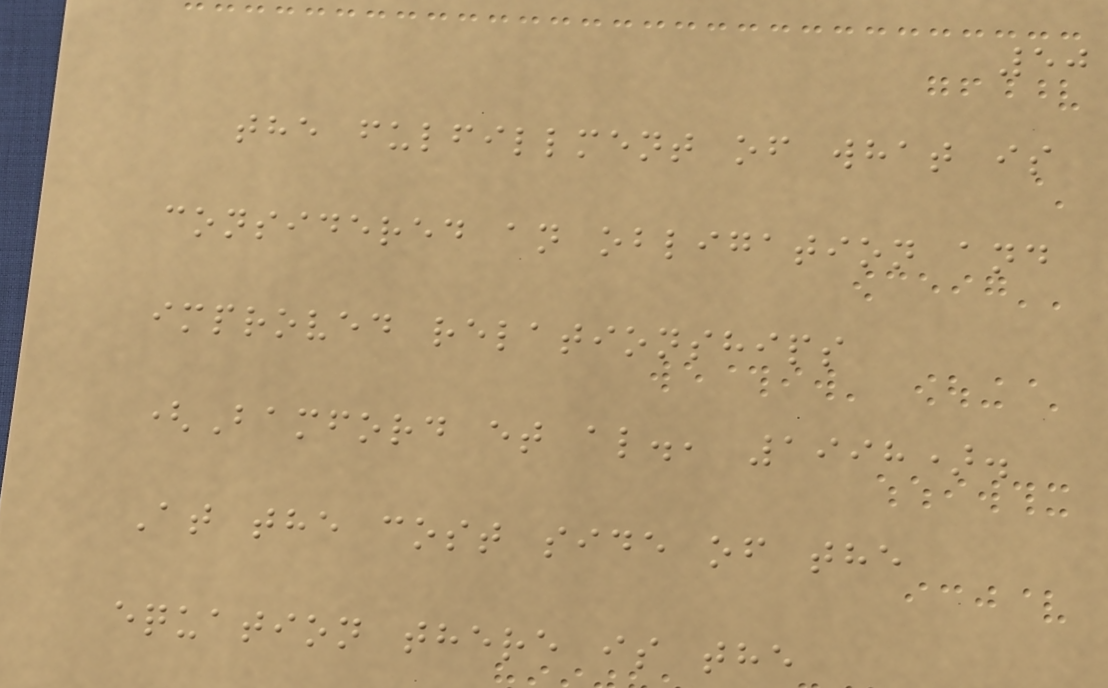50
the fulfillment of what is
considered an obligation and
improved relationships
(Bamford et al., 1998).
At the cost side of the
equation there is the
